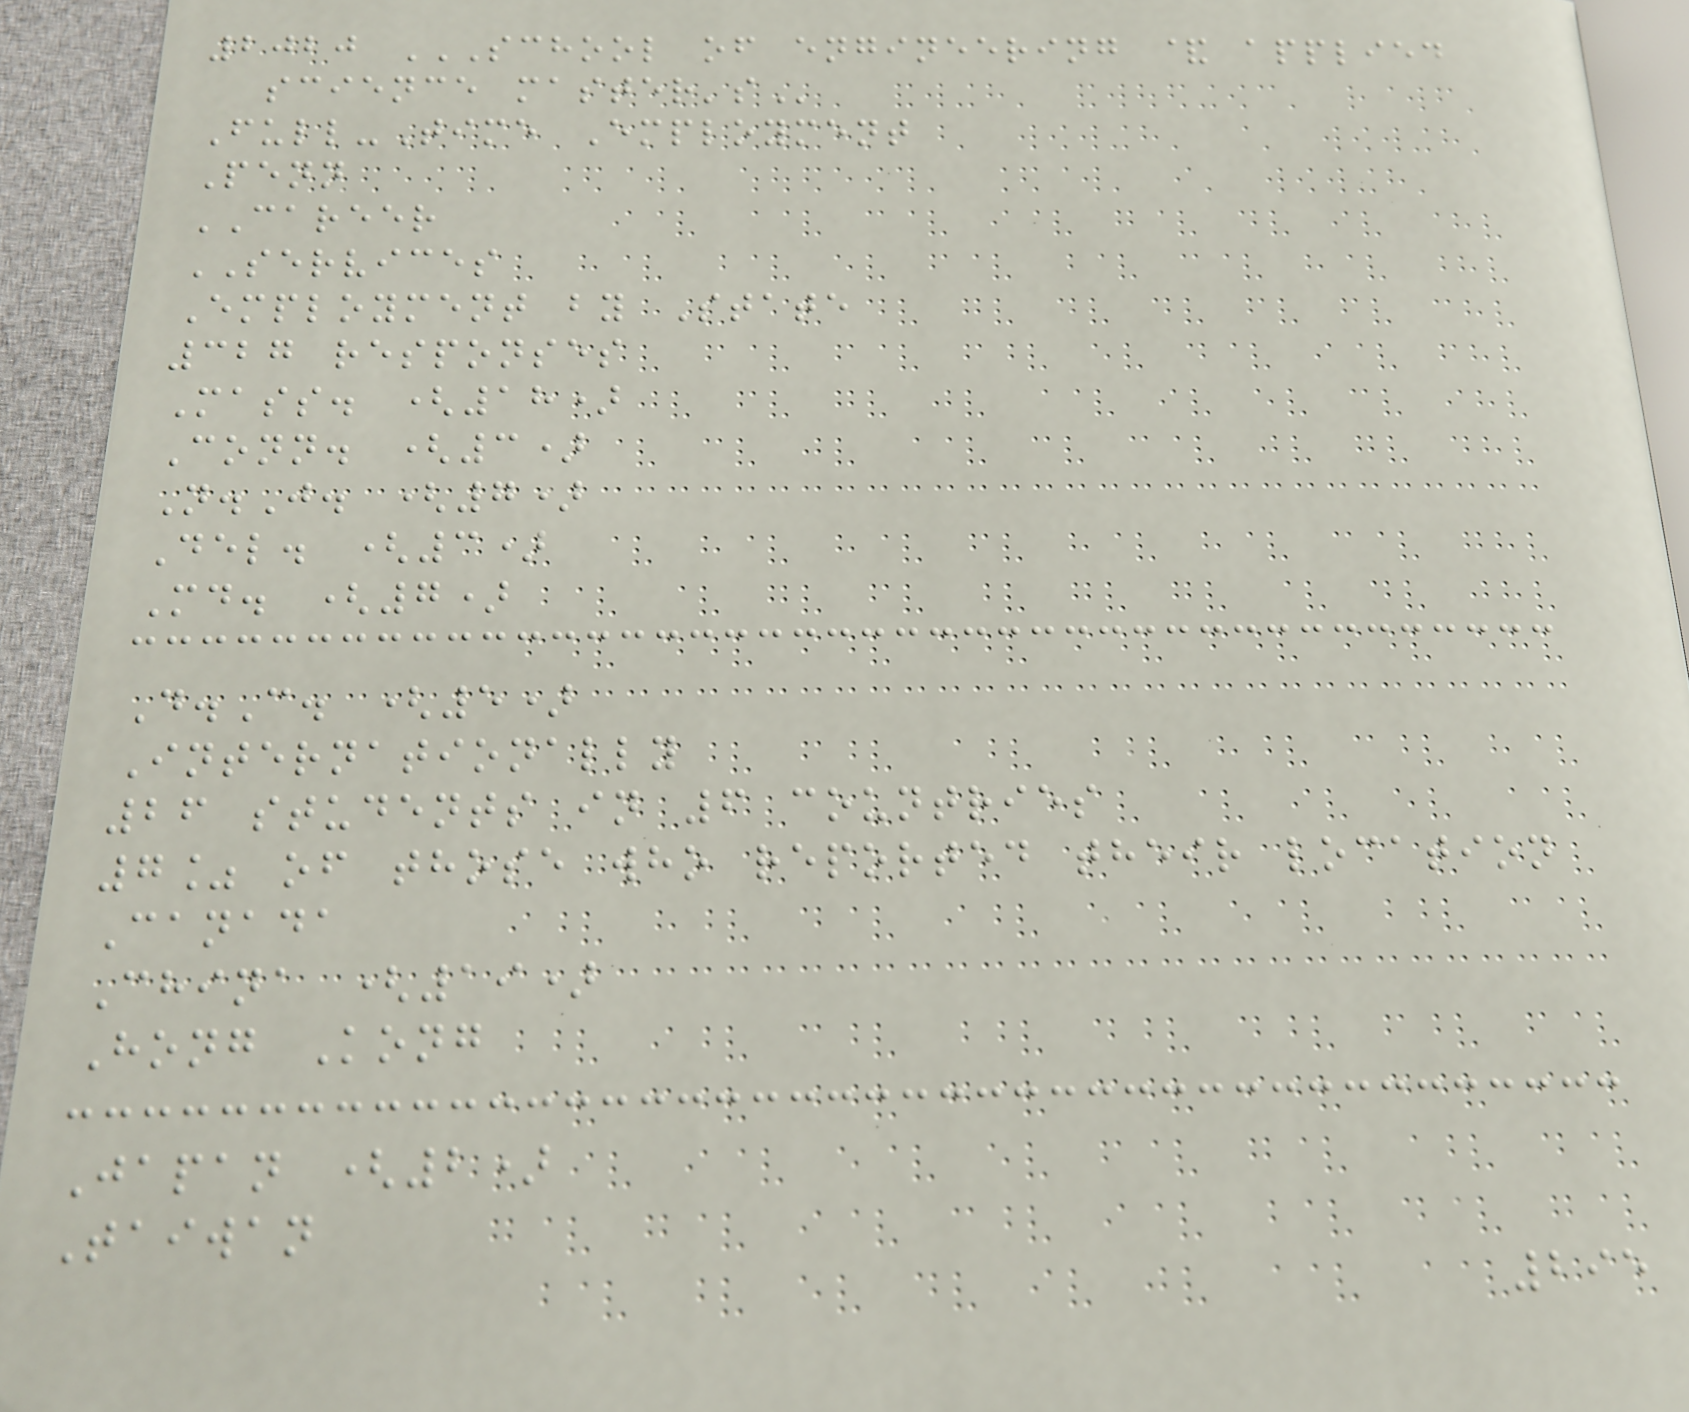2020 SCHOOL OF ENGINEERING & APPLIED
SCIENCE MASTER'S
Full-Time Employment
Penn
CAREER
SERVICES
Employment by State
327 responses
Mass. (18)
Conn. (3)
N.J. (7)
Del. (3)
Md. (7)
D.C. (5)
Internationally
26 students in 6 countries
7% of those who reported their location
Canada
China (19)
Hong Kong
Japan (2)
Taiwan
295
